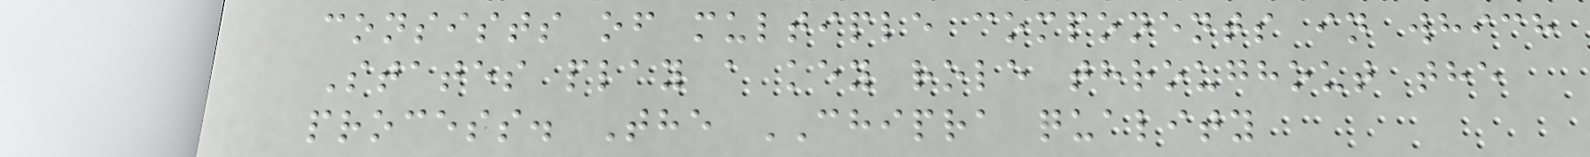consists of multiple components in which
States play a key role throughout the
process. The CHIPRA quality
